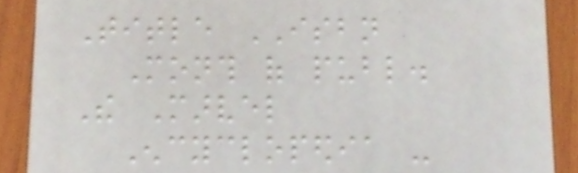Title ISBN
Month of publ.
The Marvel
Encyclopedia -
